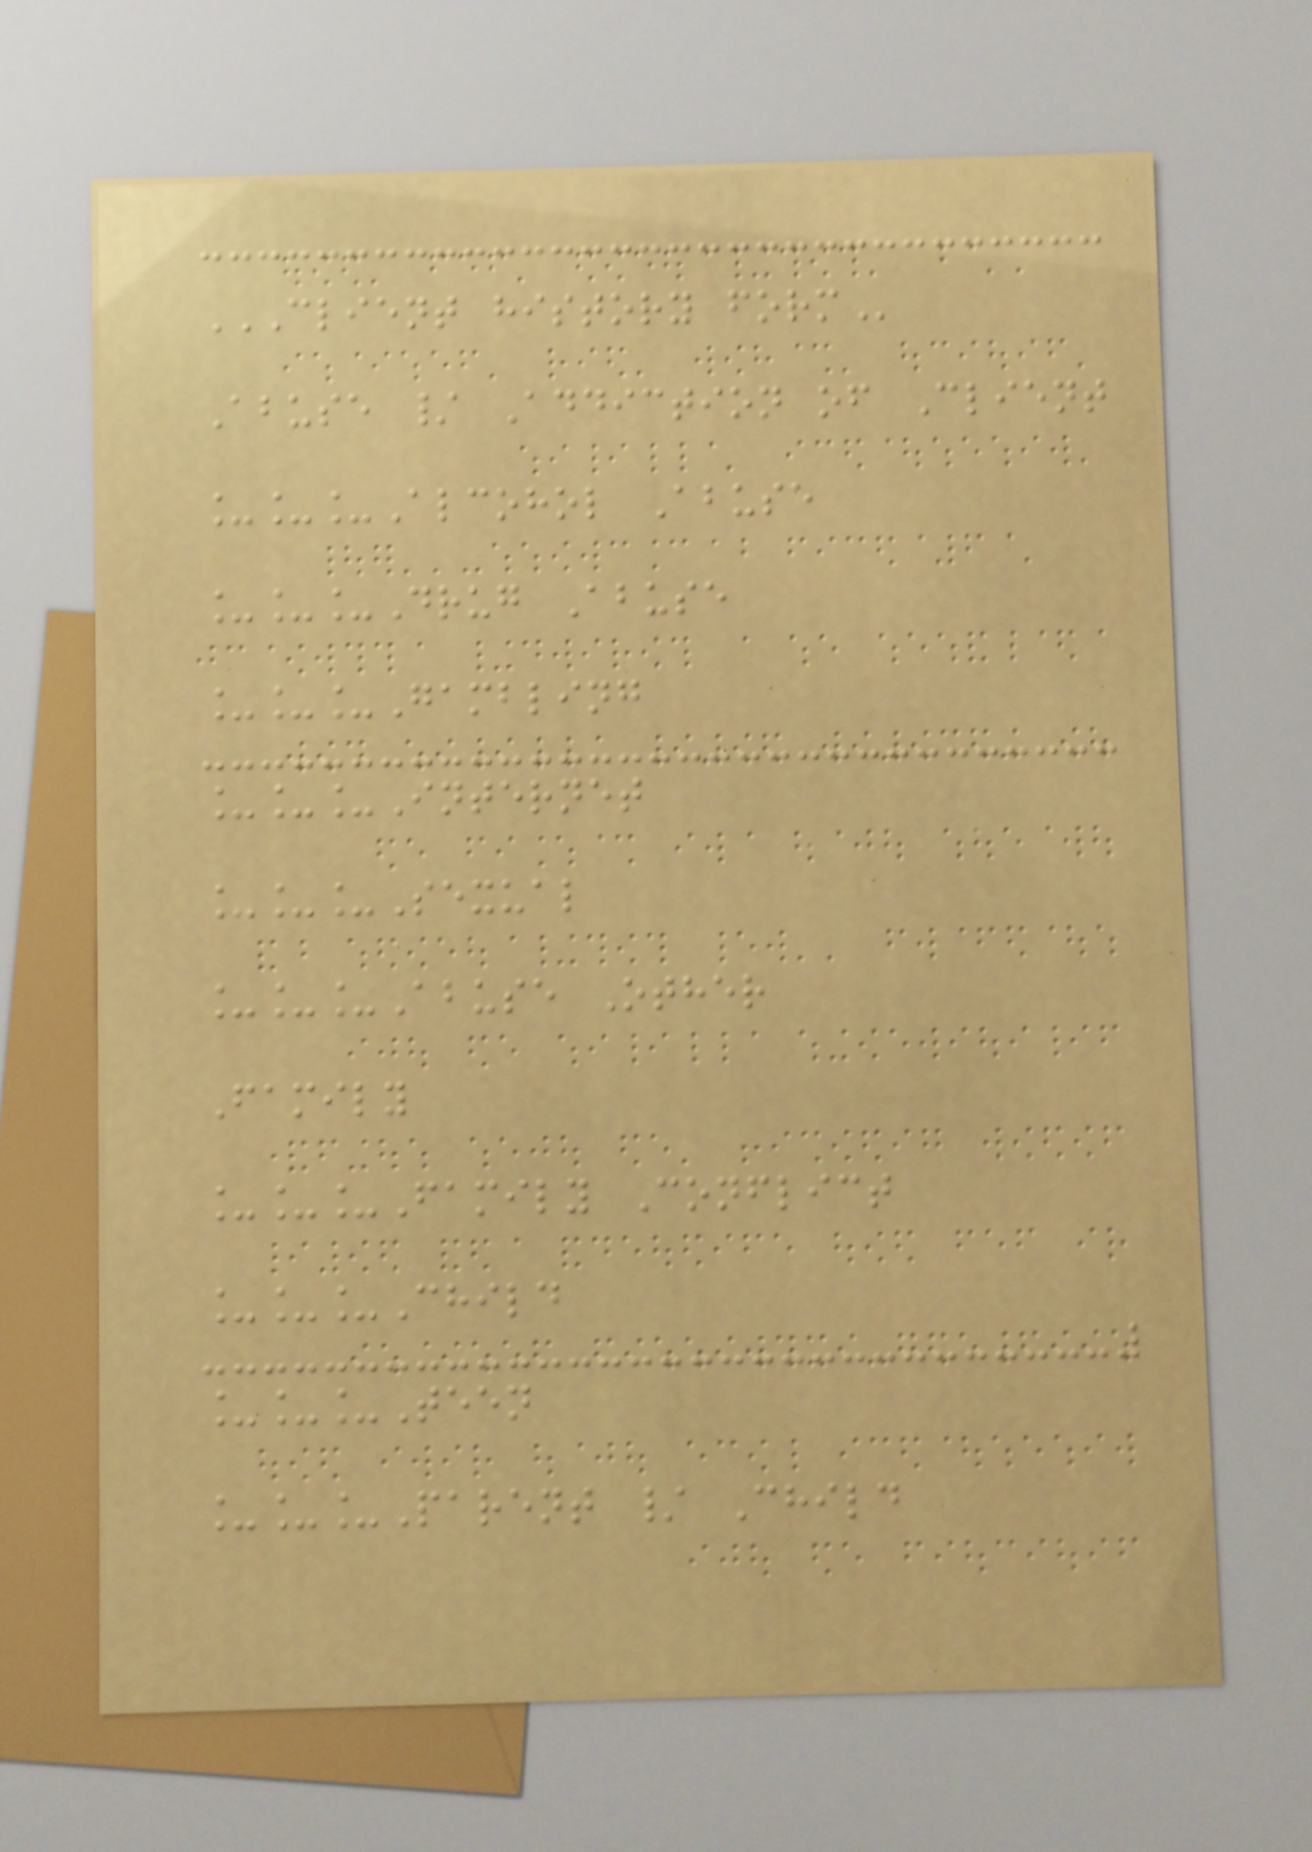CLIENT HISTORY FORM
Abuse / Addiction of Client
___Alcohol Abuse
___Drug Abuse
___Gambling
___Internet
___Sexual
___Abuse Other
Family
___Family Conflict
___Child
___Teen
___Parent / Child
